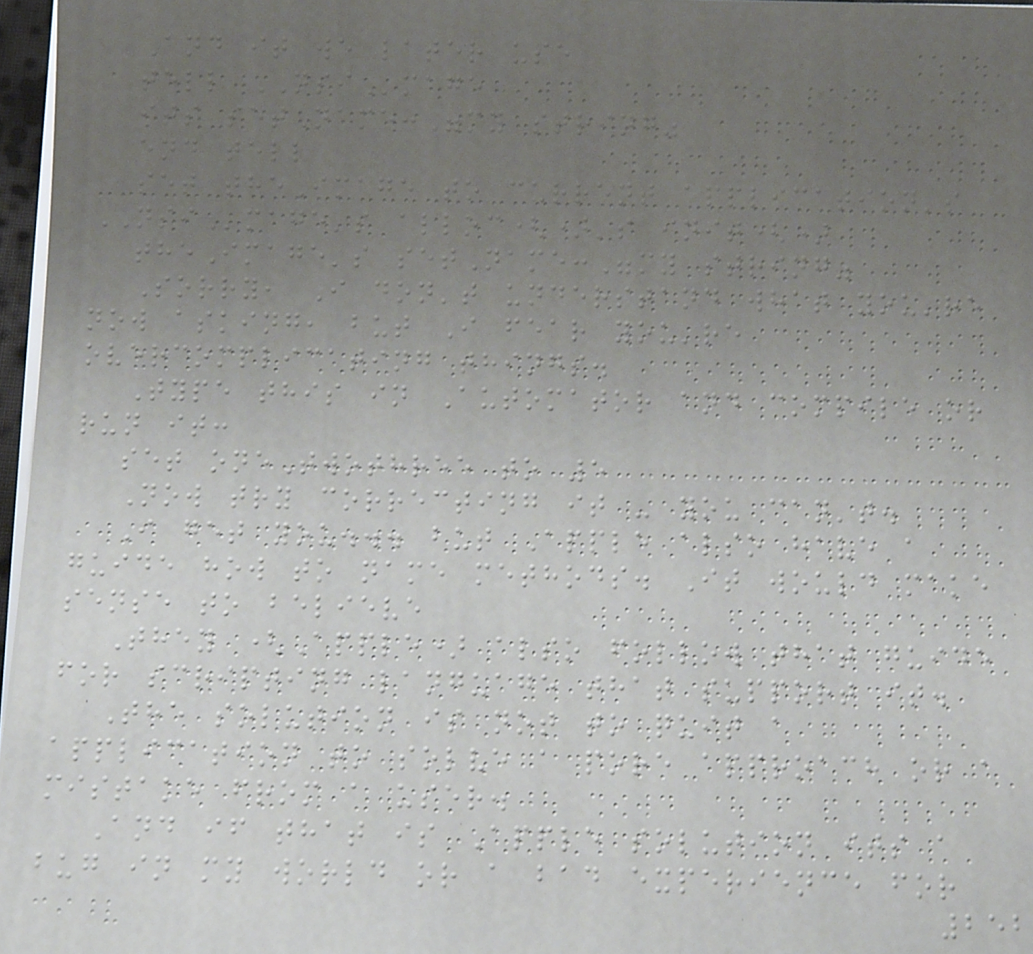And it we later use
tell NSImage
its setName:"my string"
end tell
set theImage to current application's
NSImage's alloc()'s init()
theImage's setName:"my string"
Sorry, I don't understand what you're
now asking, but I fear you're
overcomplicating things.
Type this in Automator and compile or
run it:
set oneTwothree to 5
Now try correcting it - you can't.
I get you... but Apple also have a
guide how to name methods. It would make
sense to believe
They (Apple) also follow that guide
for scripting language that support it.
The solution is not to quit a
application to solve a pore approach or a
mistake from a user.
And if that is Apple solution its a
bug in my world or a bad experience for
252
